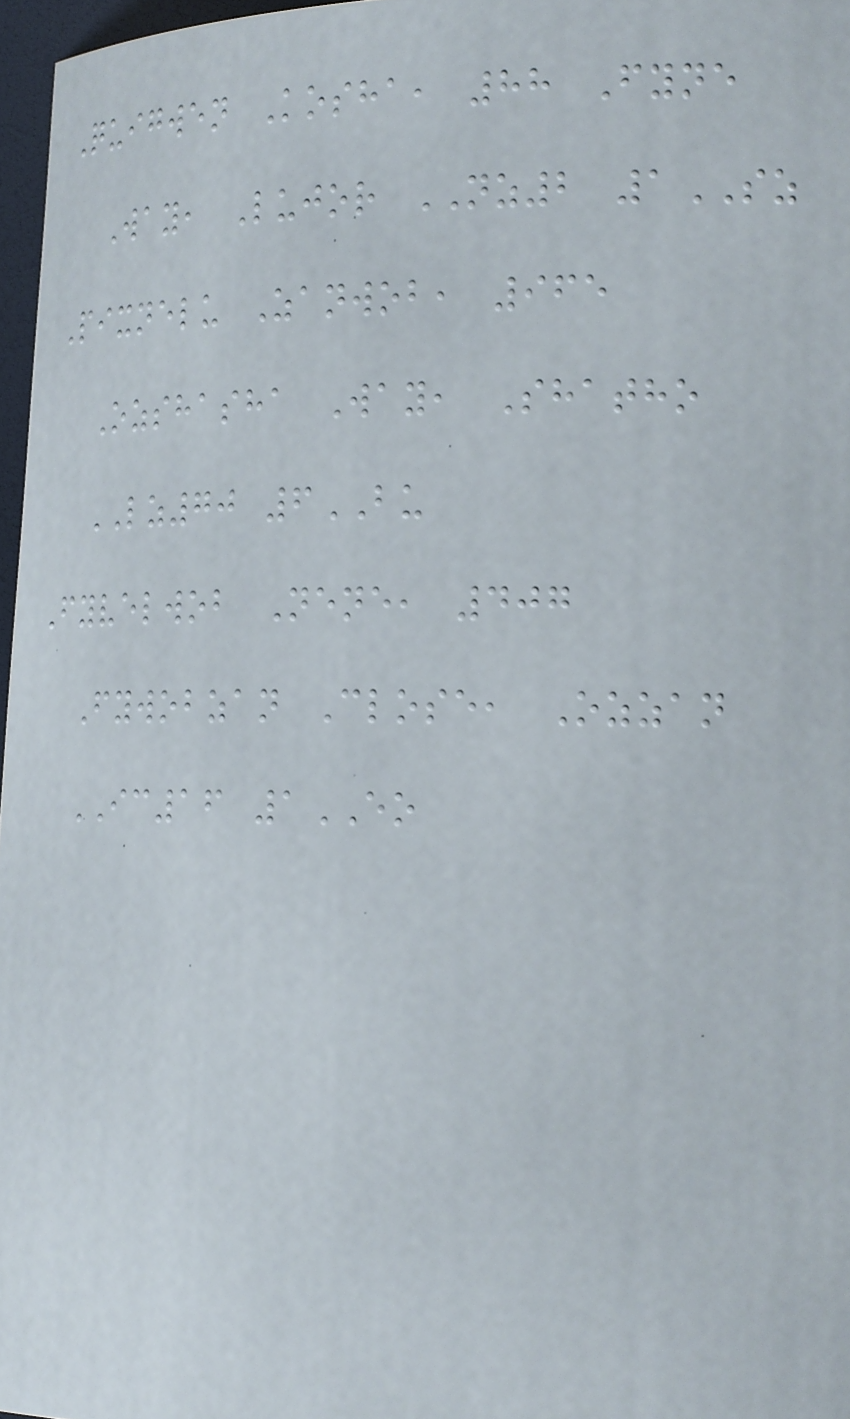Quigwen Kosha, 88 Fyne
Way, Lujor NZ2 1SZ
Pixnelu Zanwob, 965
Ozshasha Way, Shatho
LZ70 6BU
Fyvelwob Nene, 407
Fywobzan Close, Ozzan
IC16 1EO
